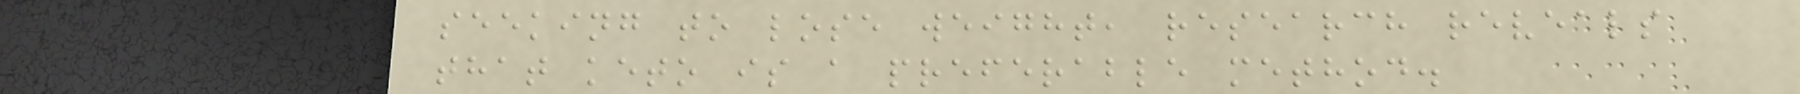seeking to lose weight, research reveals
that keto is a preferable method.
